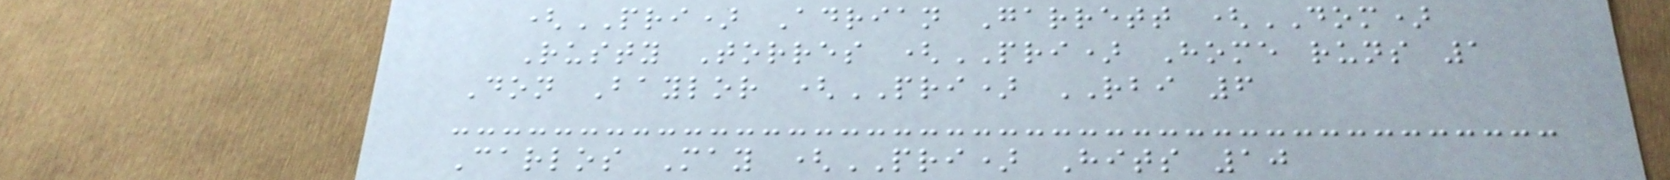(PRI) Adrian Garrett (DOM)
Rusty Torres (PRI) Home runs 1
Don Baylor (PRI) RBI 6
Carlos May (PRI) Hits 10
